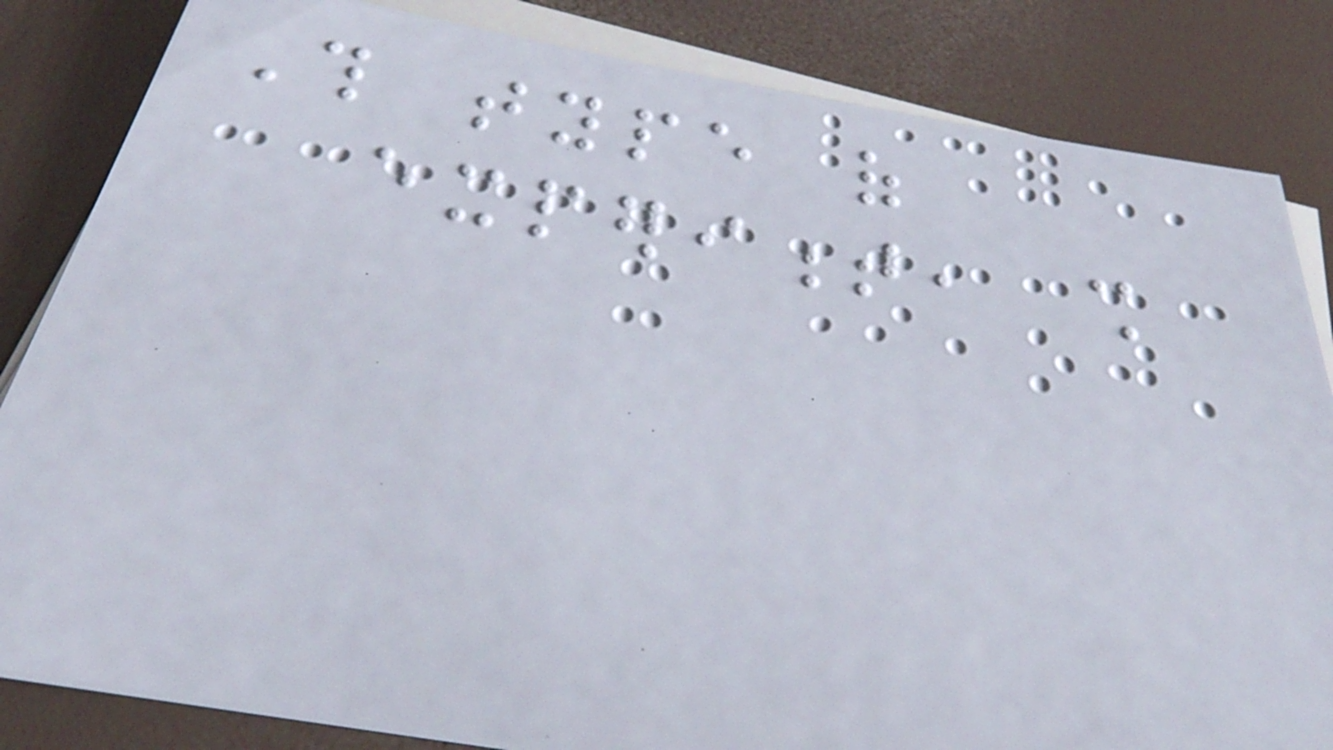This type of
experiment, shall
